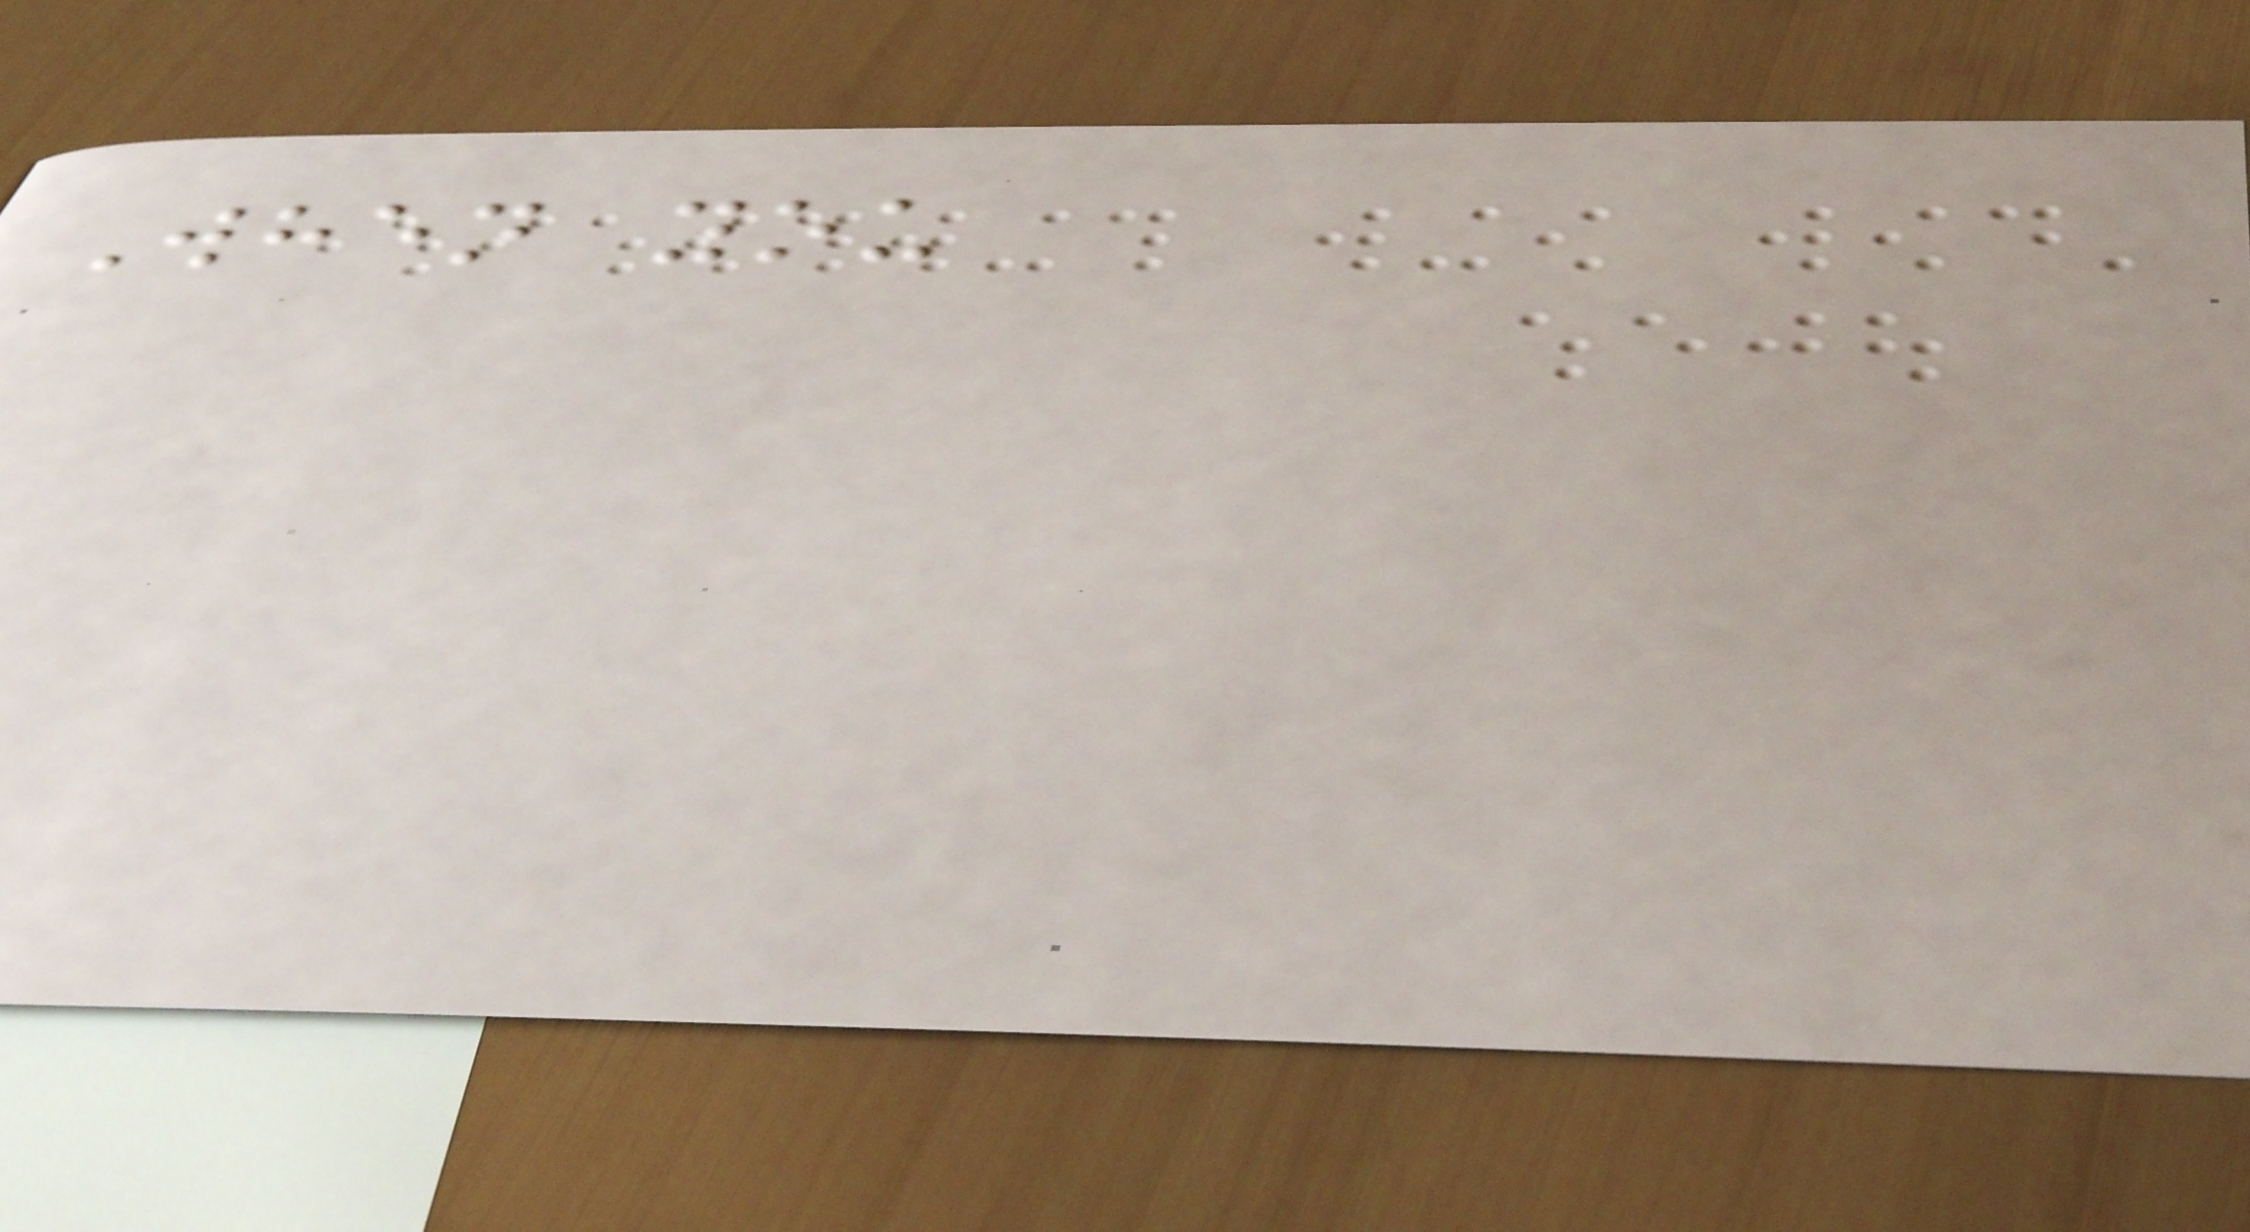When you
